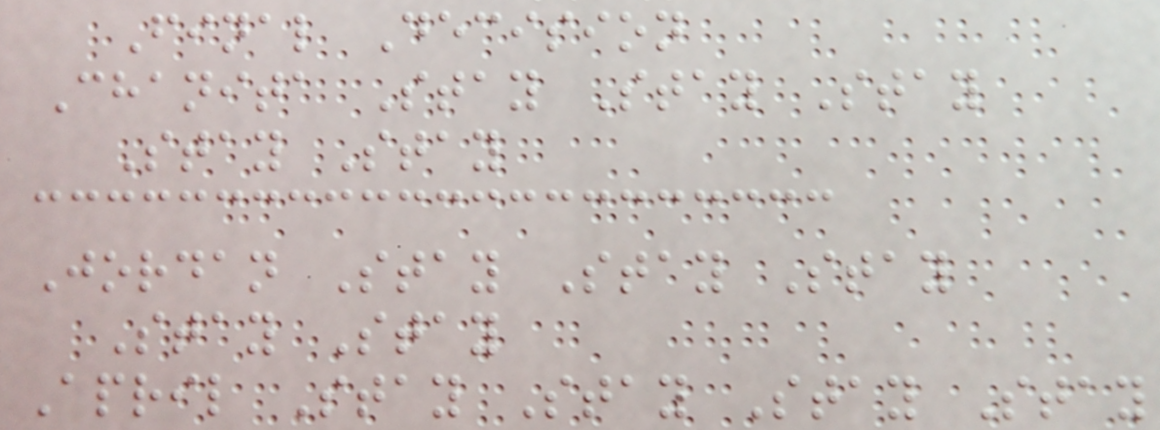Final Decision
Chanita Stay Stay Stay
Stay Stay
Jordan Stay Stay Stay
Stay Stay
April Stay Stay Stay Stay
